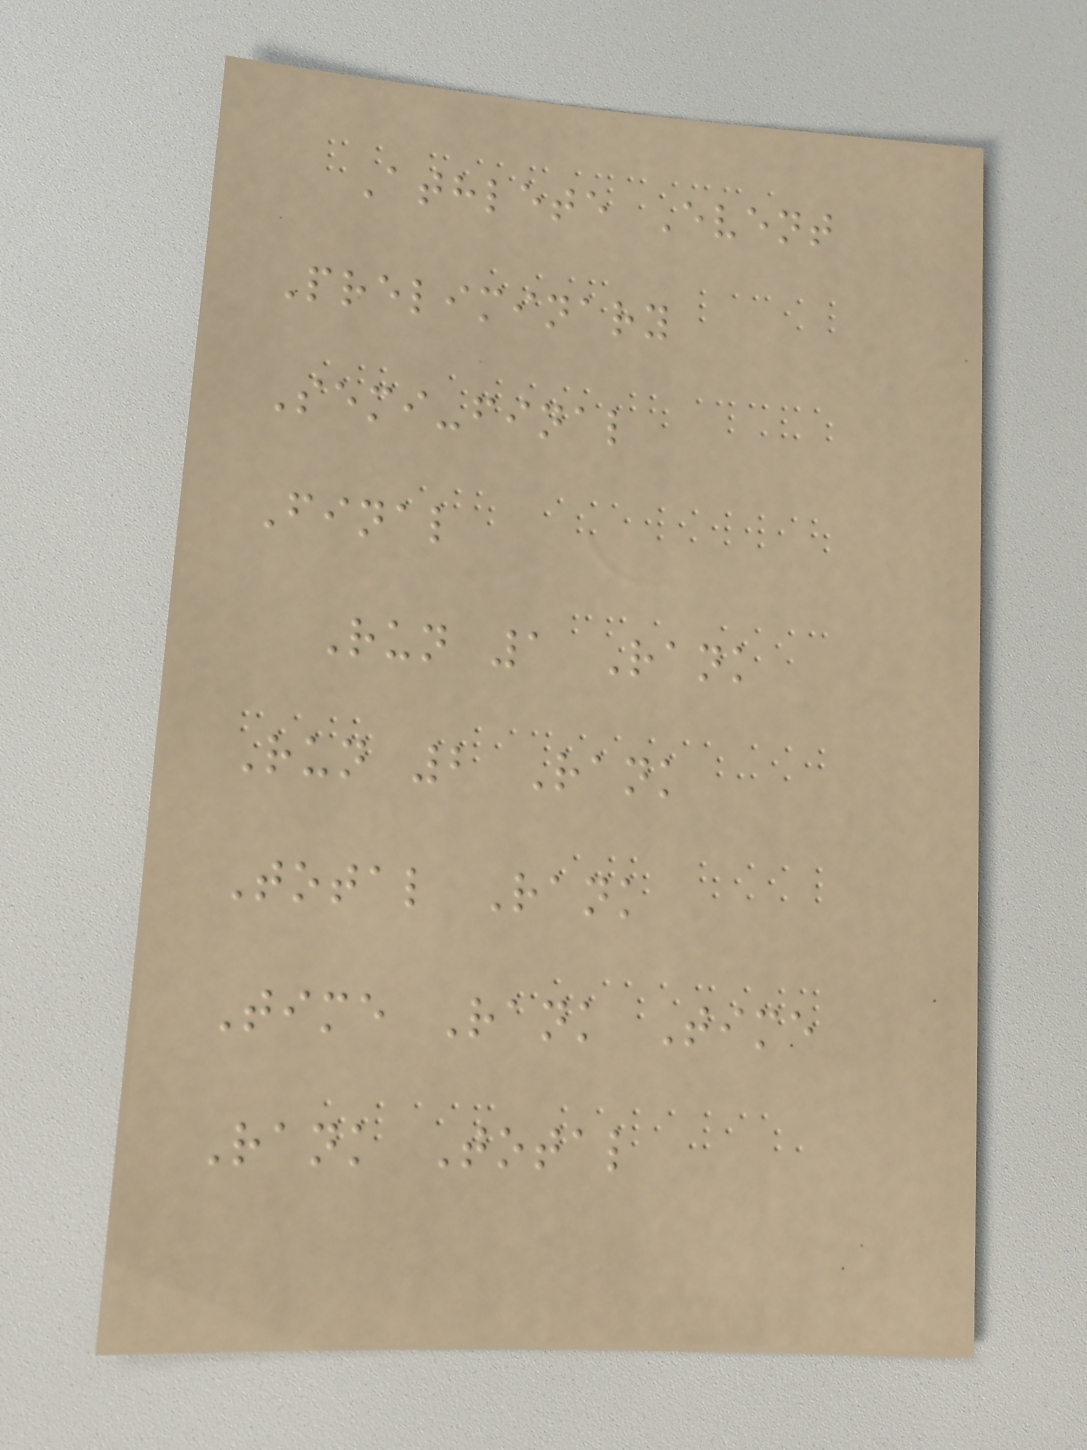Athlete Event
Preliminary
Semi-final
Final
Run 1 Rank
Run 2 Rank
Total Rank
Time Rank Time
Rank Total
